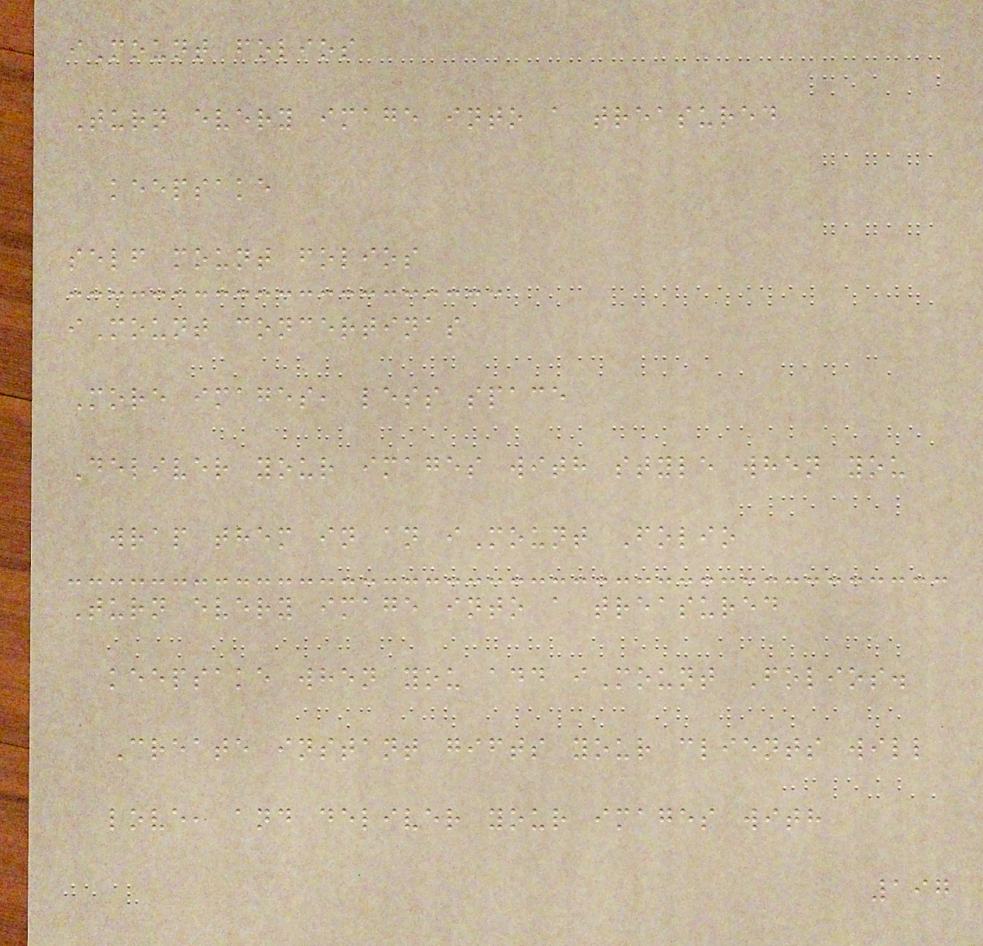iMount folios
Turn every image into a treasured
keepsake
self mount folios
iMount concertinas
More images, less space
Deliver your images with style when you
wrap them in an iMount Folio
Turn every image into a treasured
keepsake when you add iMount Folios.
Create instant gifts your clients will
love, and deliver your images with
197
